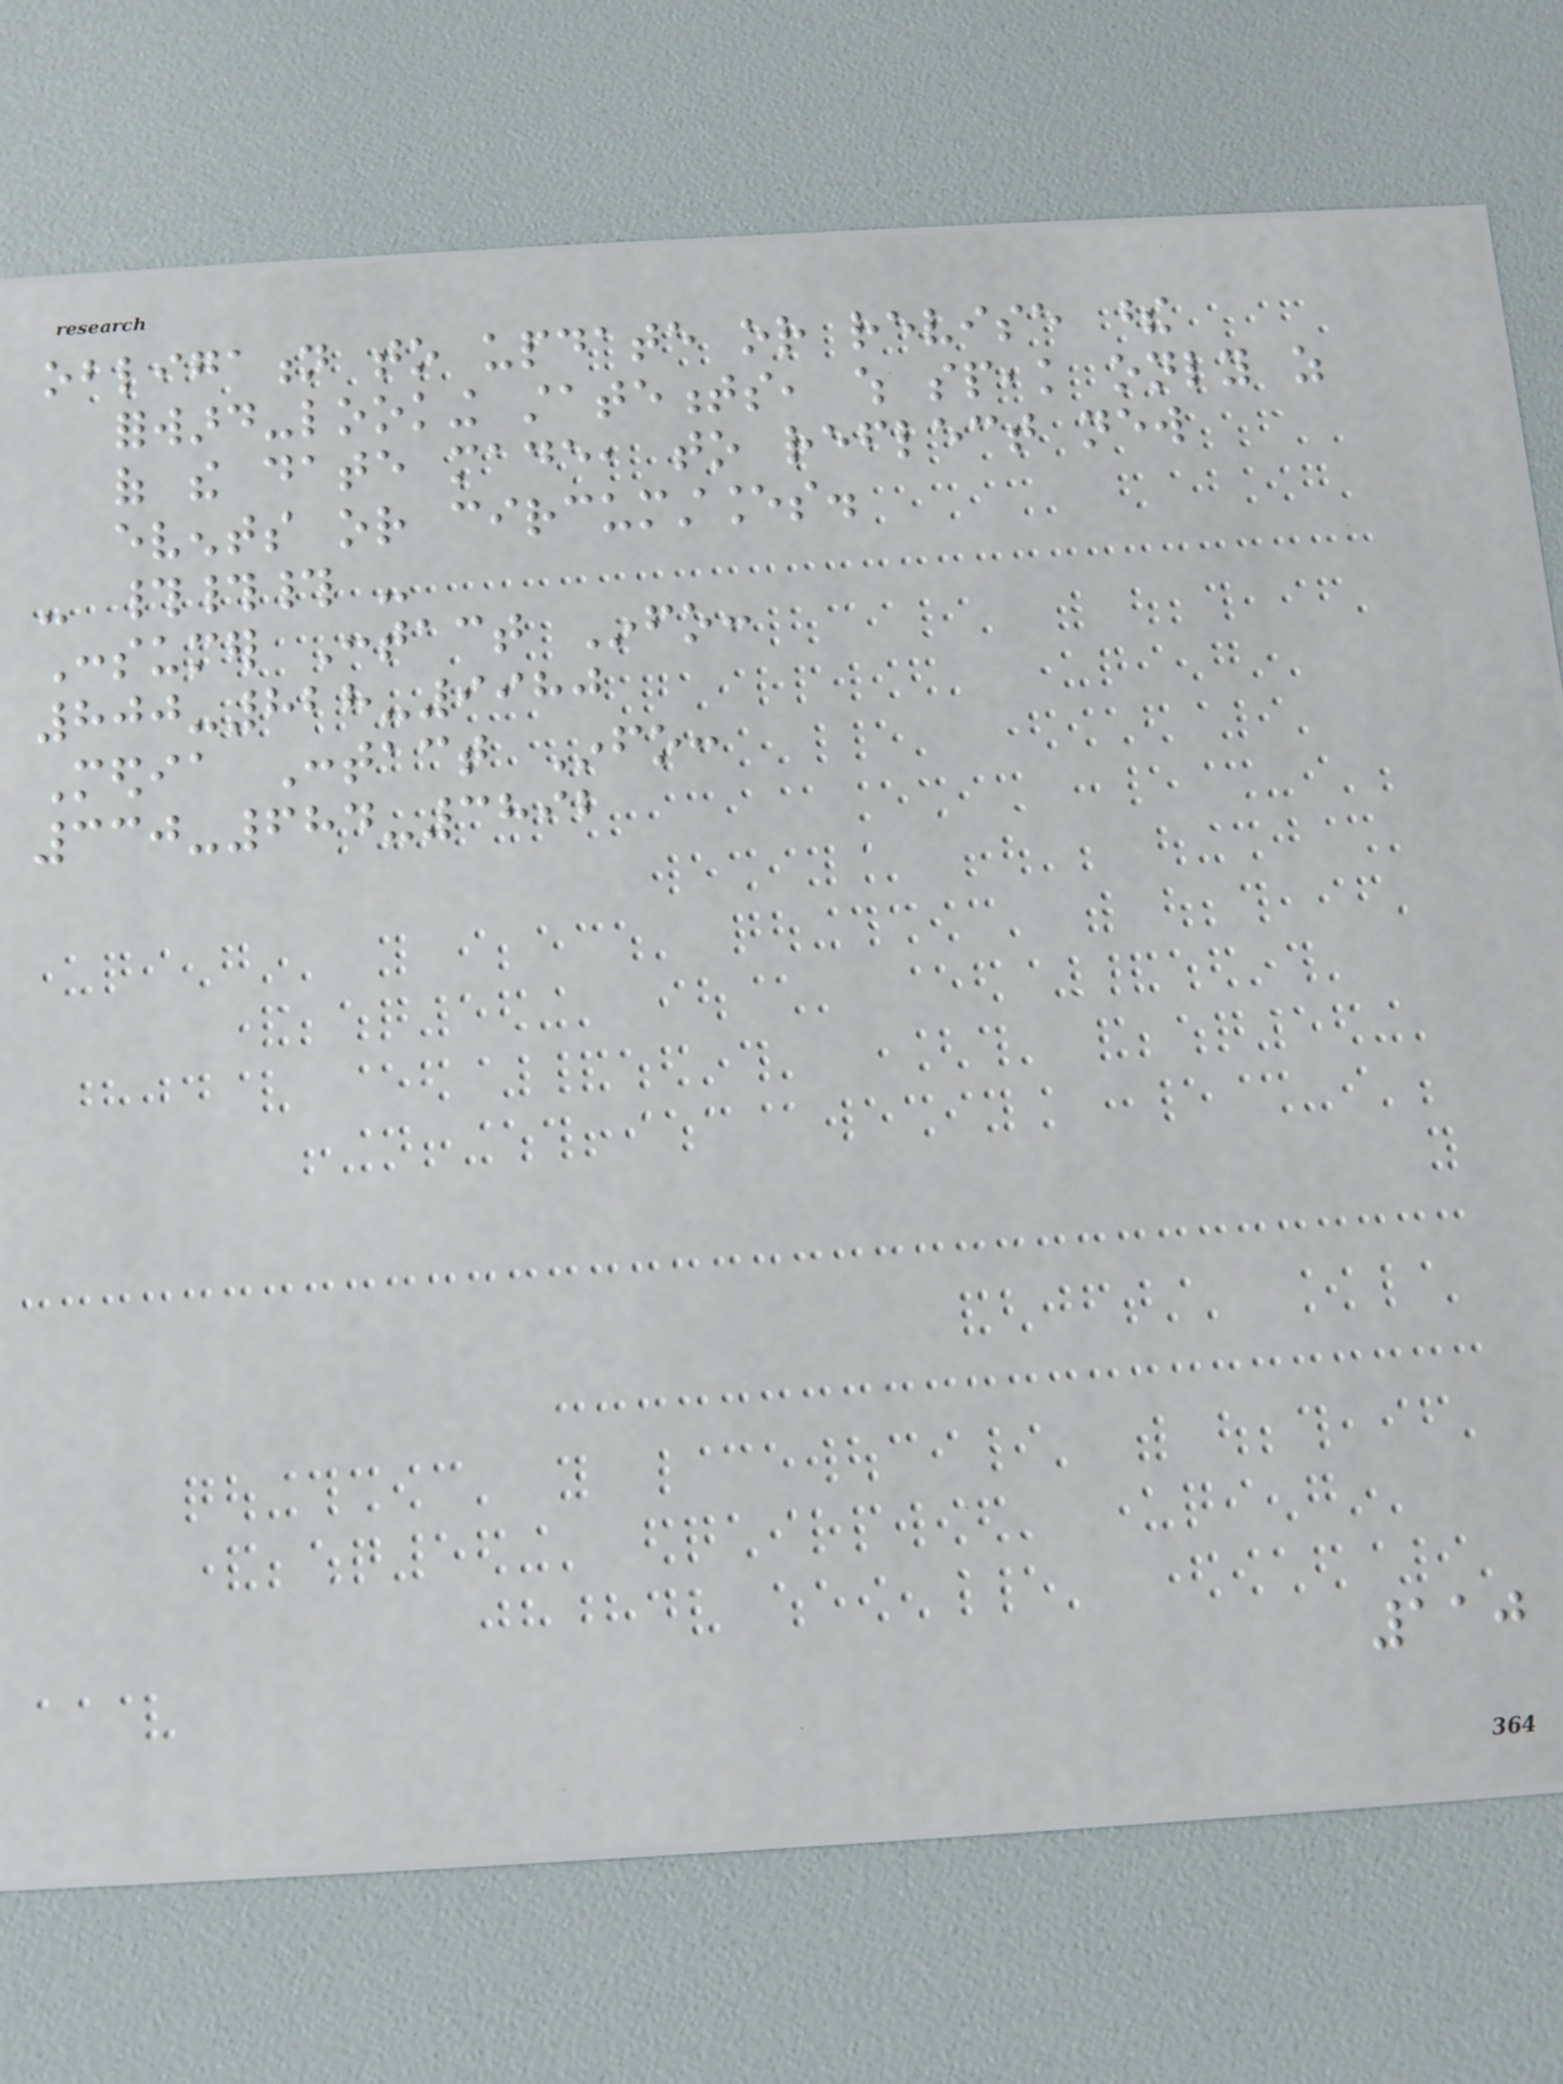obligation to update or revise these
forward-looking statements, which speak only as
of the date made, to reflect new
events or circumstances.
- ### -
Consumer Contact Info:
800-828-9980
Media Contact Info:
330-684-3892
110
